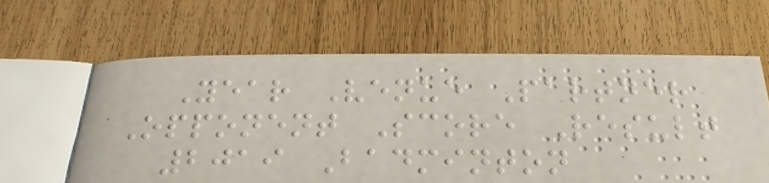Year Venue Partner
Opponent Score Result
2019 Badminton
